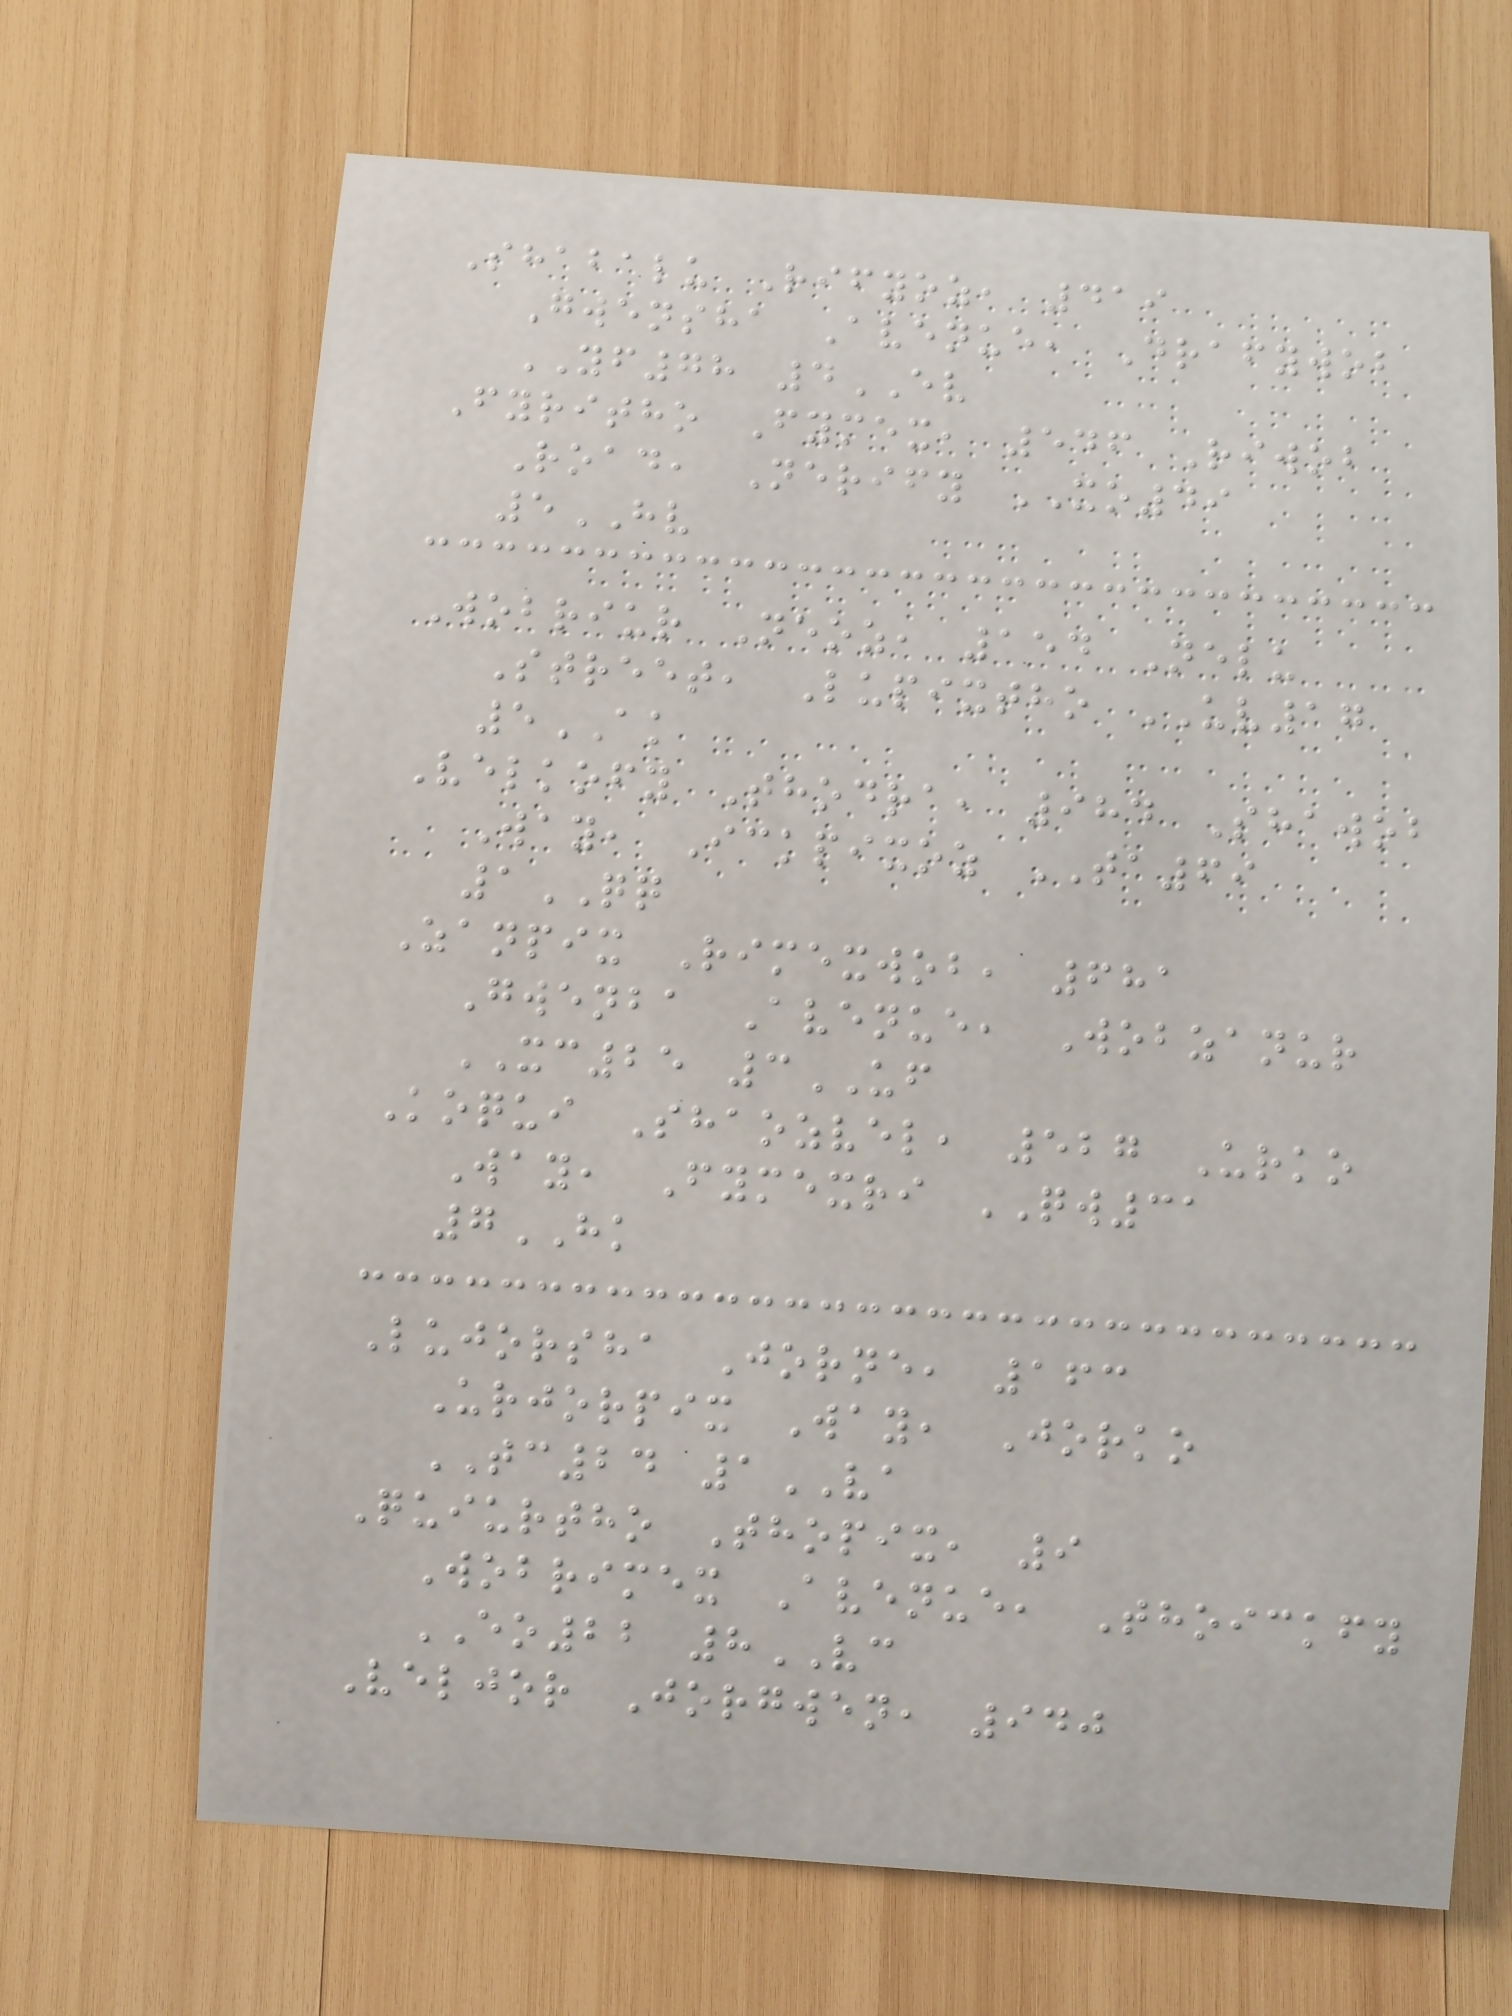Shabalu Rifyoz, 419
Gwensha Avenue, Drafywob
YF78 4EV
Fyritho Fymex, 546 Riwob
Road, Nerify XO49
5HV
Wobriur Neoz, 154 Nelu
Street, Lupixtho UV17
5AK
Velkofy Thodra, 984 Shawob
Way, Ickpixoz TA69
1QQ
Zanpix Rimexwob, 681
Gwenba Avenue, Wobzanur
XC25 3UF
Koqui Shaozvel, 527 Urko
Way, Fymexri QW31
7HK
Lujorsha Jorne, 163
Urjorpix Way, Jorko
TC24 1VA
Quiurtho Thopix, 9
Wobrimex Avenue, Thoickfy
EO22 8VC
Veljor Jorgwen, 940
